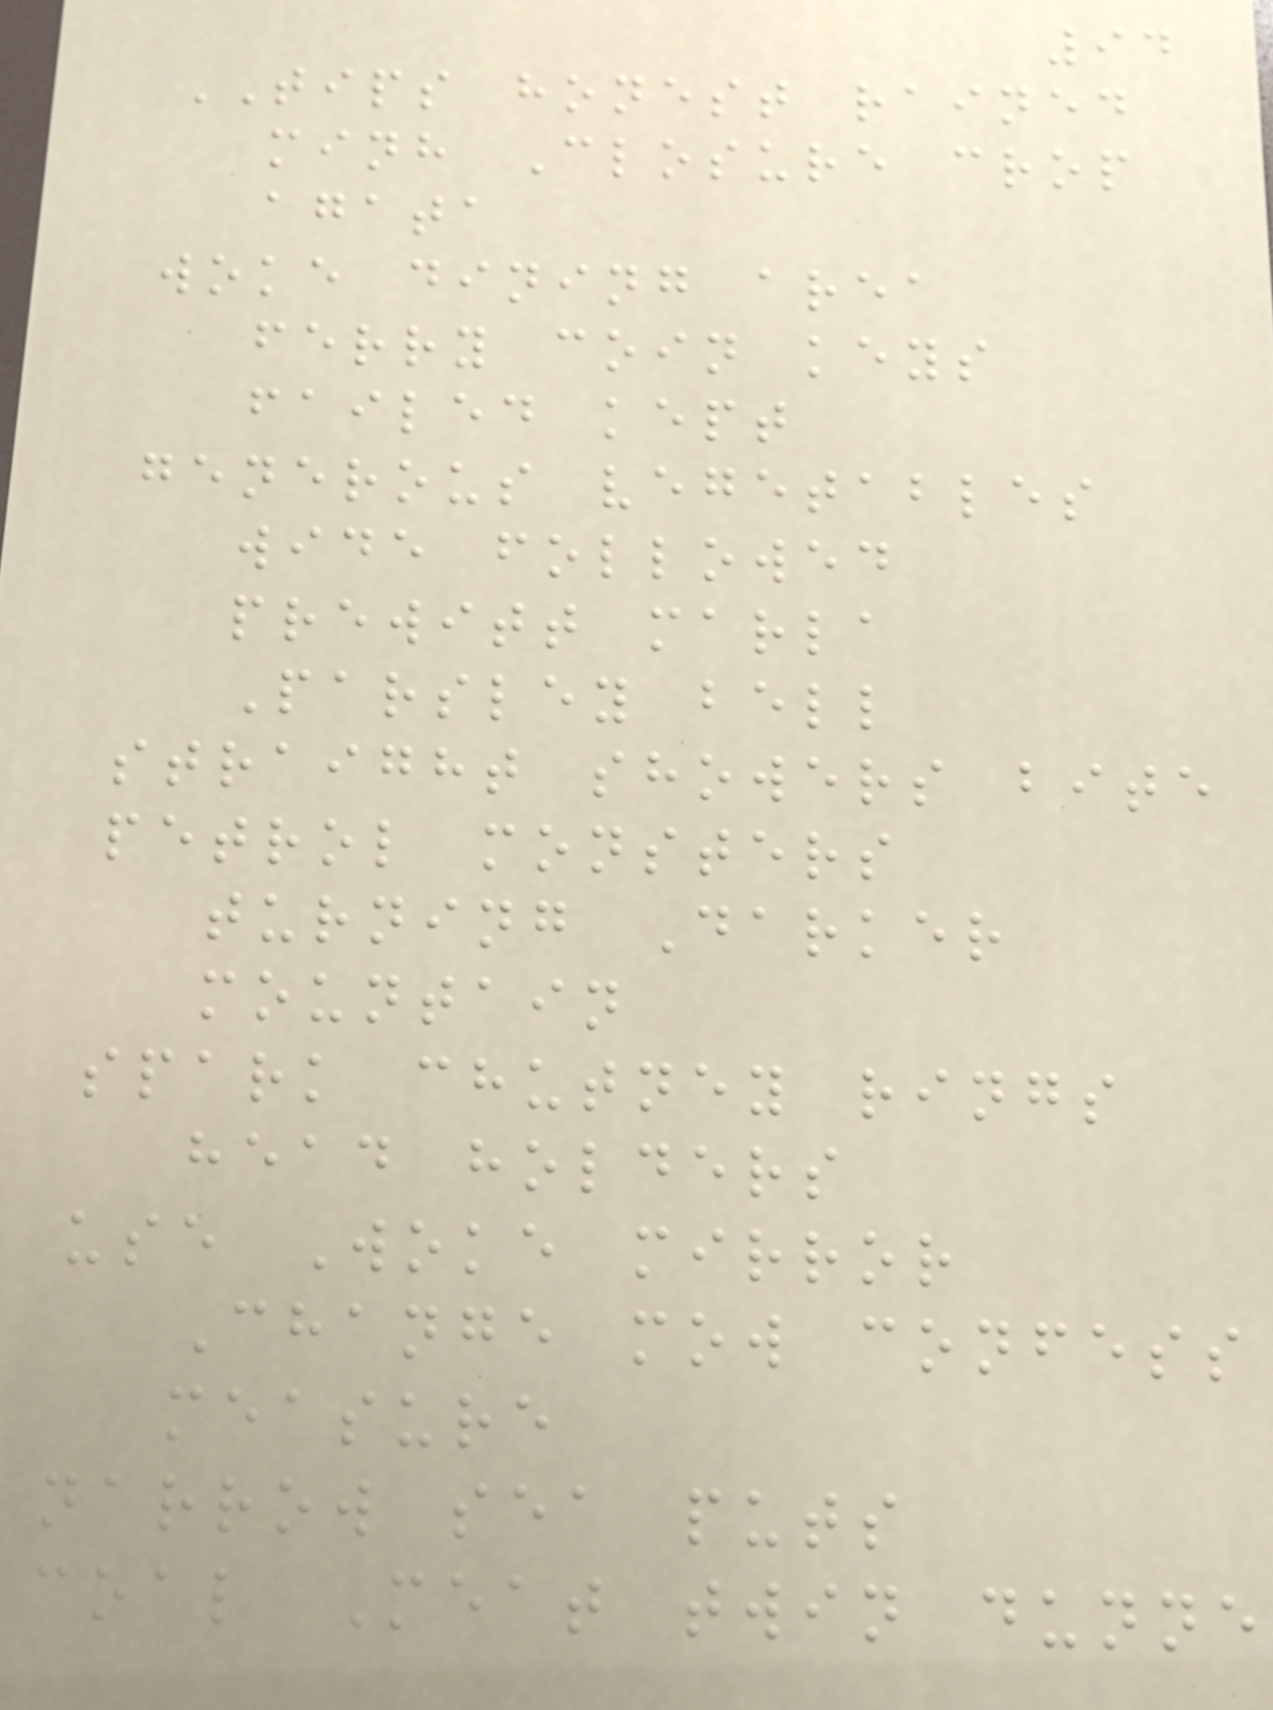94
TIPS honest rained
minh Closure crop
agata
woke dining area
ferry coin keys
failed kept
generous vegetables
wide followed
prewitt marla
Parsley bell
straight showers bite
petrol monsters
turning Darker
mountain
spark chutney rings
head holders
use Woke mirror
Change mow confess
measure
narrow sea puts
coal Meat twin dunne
